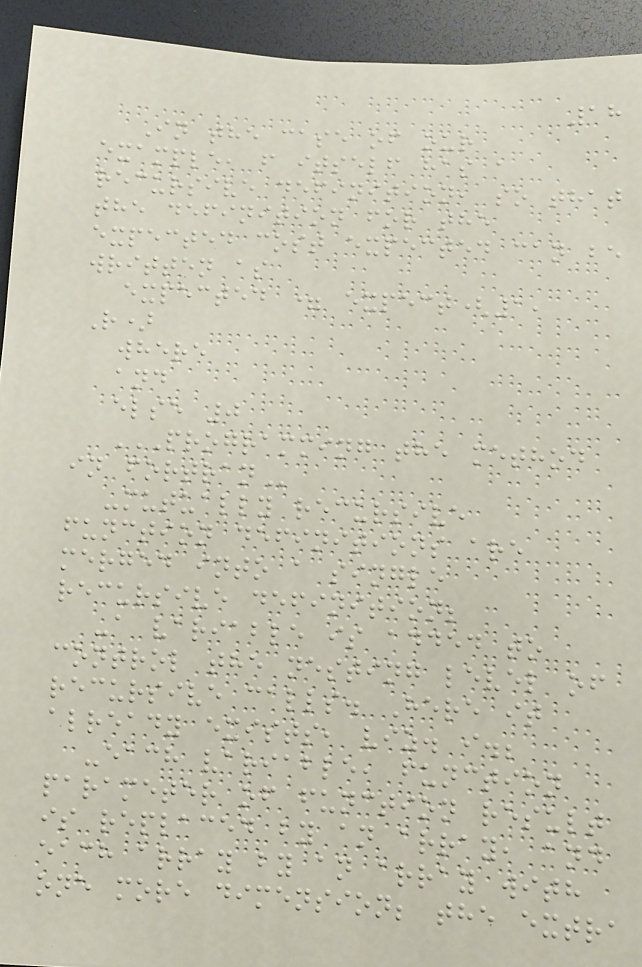18
In the case of our
example, f itself has a
recursive definition, so that
the definition for the
expected cost expected can be
written as
expected = expect(1,
R)
where
and
else 0
PROGRAMMING THE METHOD
IN FORTRAN
-mutually recursive
function definitions are
merged into a single
recursive definition;
-a variable is added to
control the nesting level of
recursive calls. Here it
already exists, viz. i.;
-each variable, function
parameter of function result
is replaced by an array, and
each array by an array with
one more dimension; the extra
